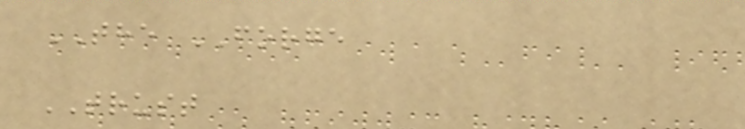THE FORGE
TRUST
